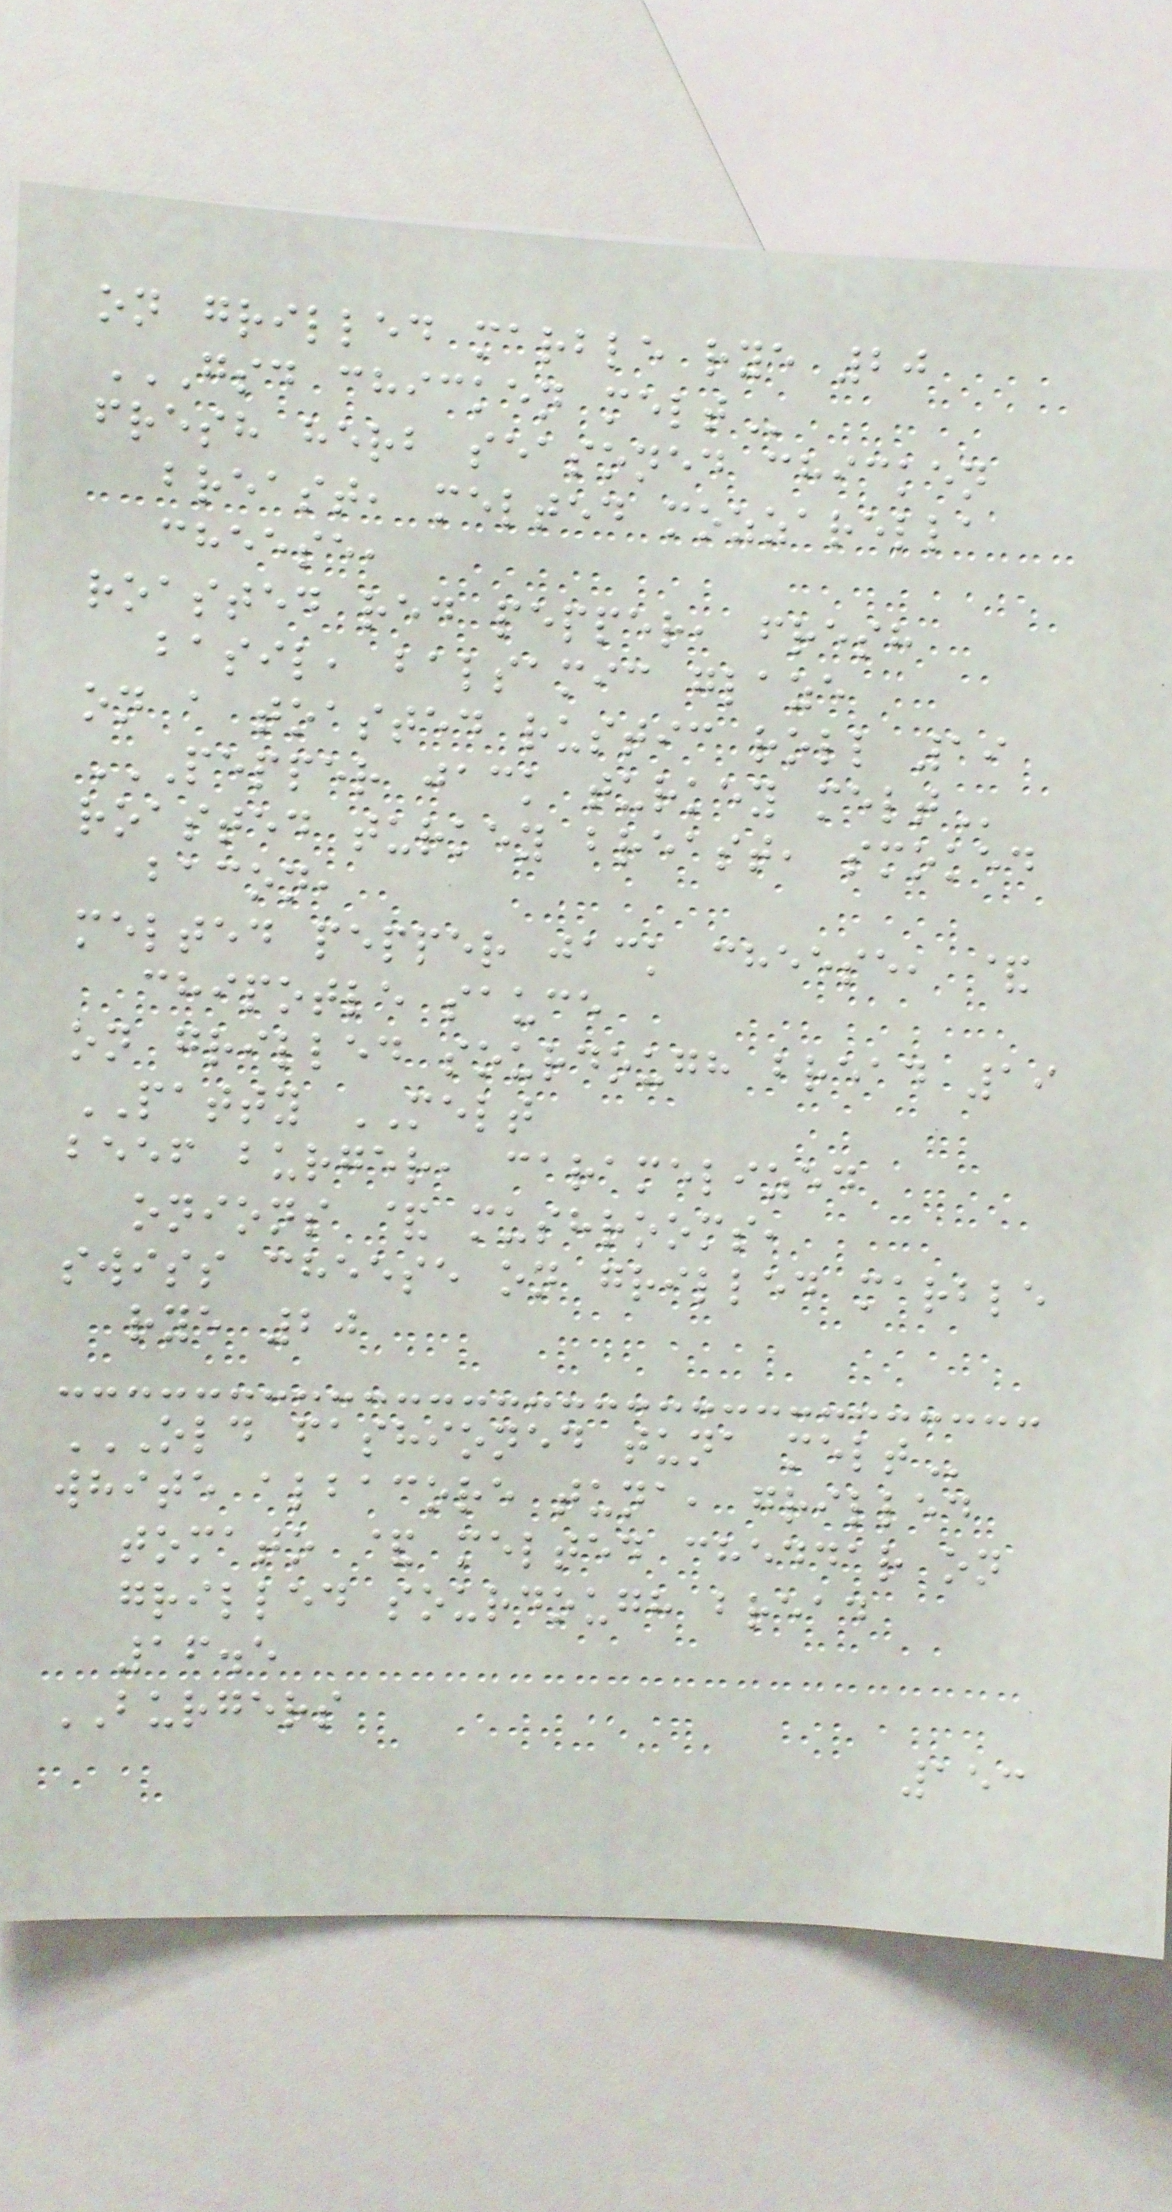on grilled marble rye 20
GSD CHICKEN MELT
fresh herb seasoned chicken
breast, melted mozzarella
cheese,
roasted red pepper, fresh
basil, balsamic glaze
on a toasted rustic roll 19
PEPPER JACK TURKEY MELT
roasted turkey breast, smoked
bacon,
melted pepper jack cheese, &
chipotle sauce
on grilled sourdough bread 19
PATTY MELT
beef burger, caramelized
onions & mushrooms,
swiss cheese on grilled marble
rye 20
OLD FASHIONED TUNA MELT
white albacore tuna, grilled
tomato & melted cheddar on
grilled sourdough bread
16.5
BURGERS
153
